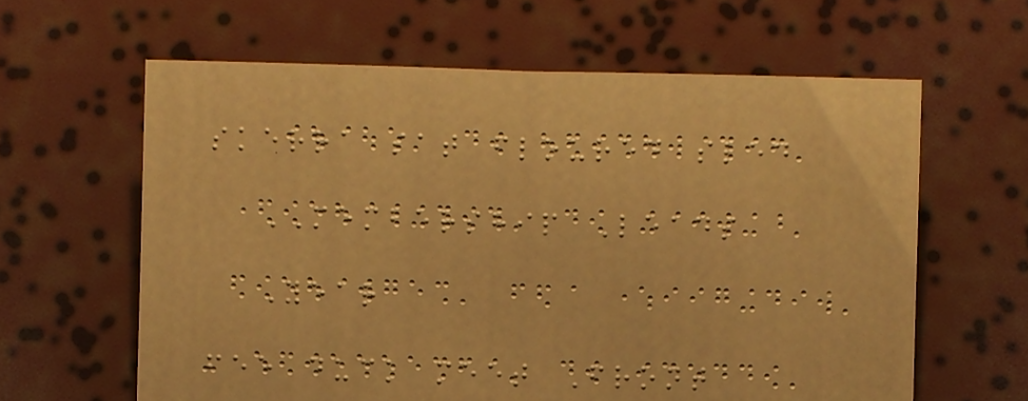skerra sat floured sled
MEMBERSHIP Leads
Year
fee duck meet Front
